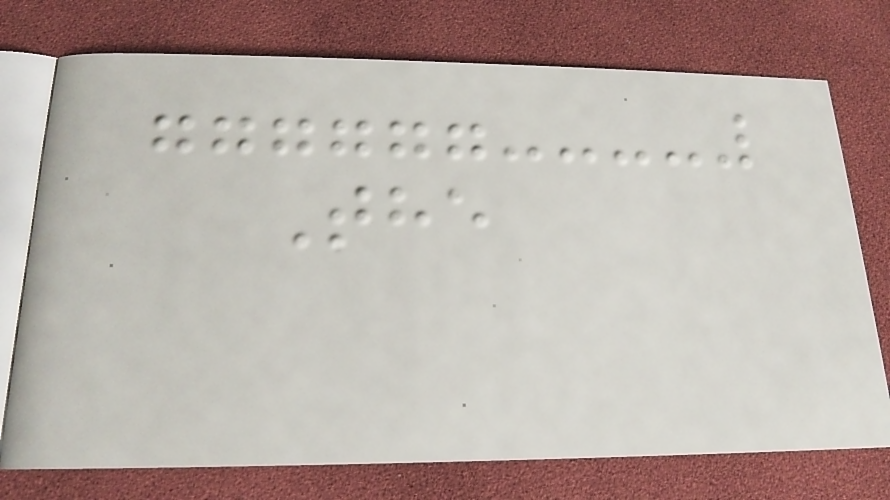The
